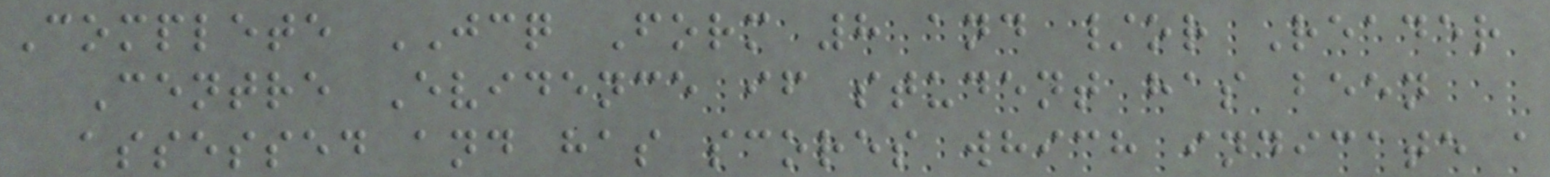Complete JCQ Form 8 and /or Reader
Centre Evidence if student has been
assessed and has scores which indicate a
